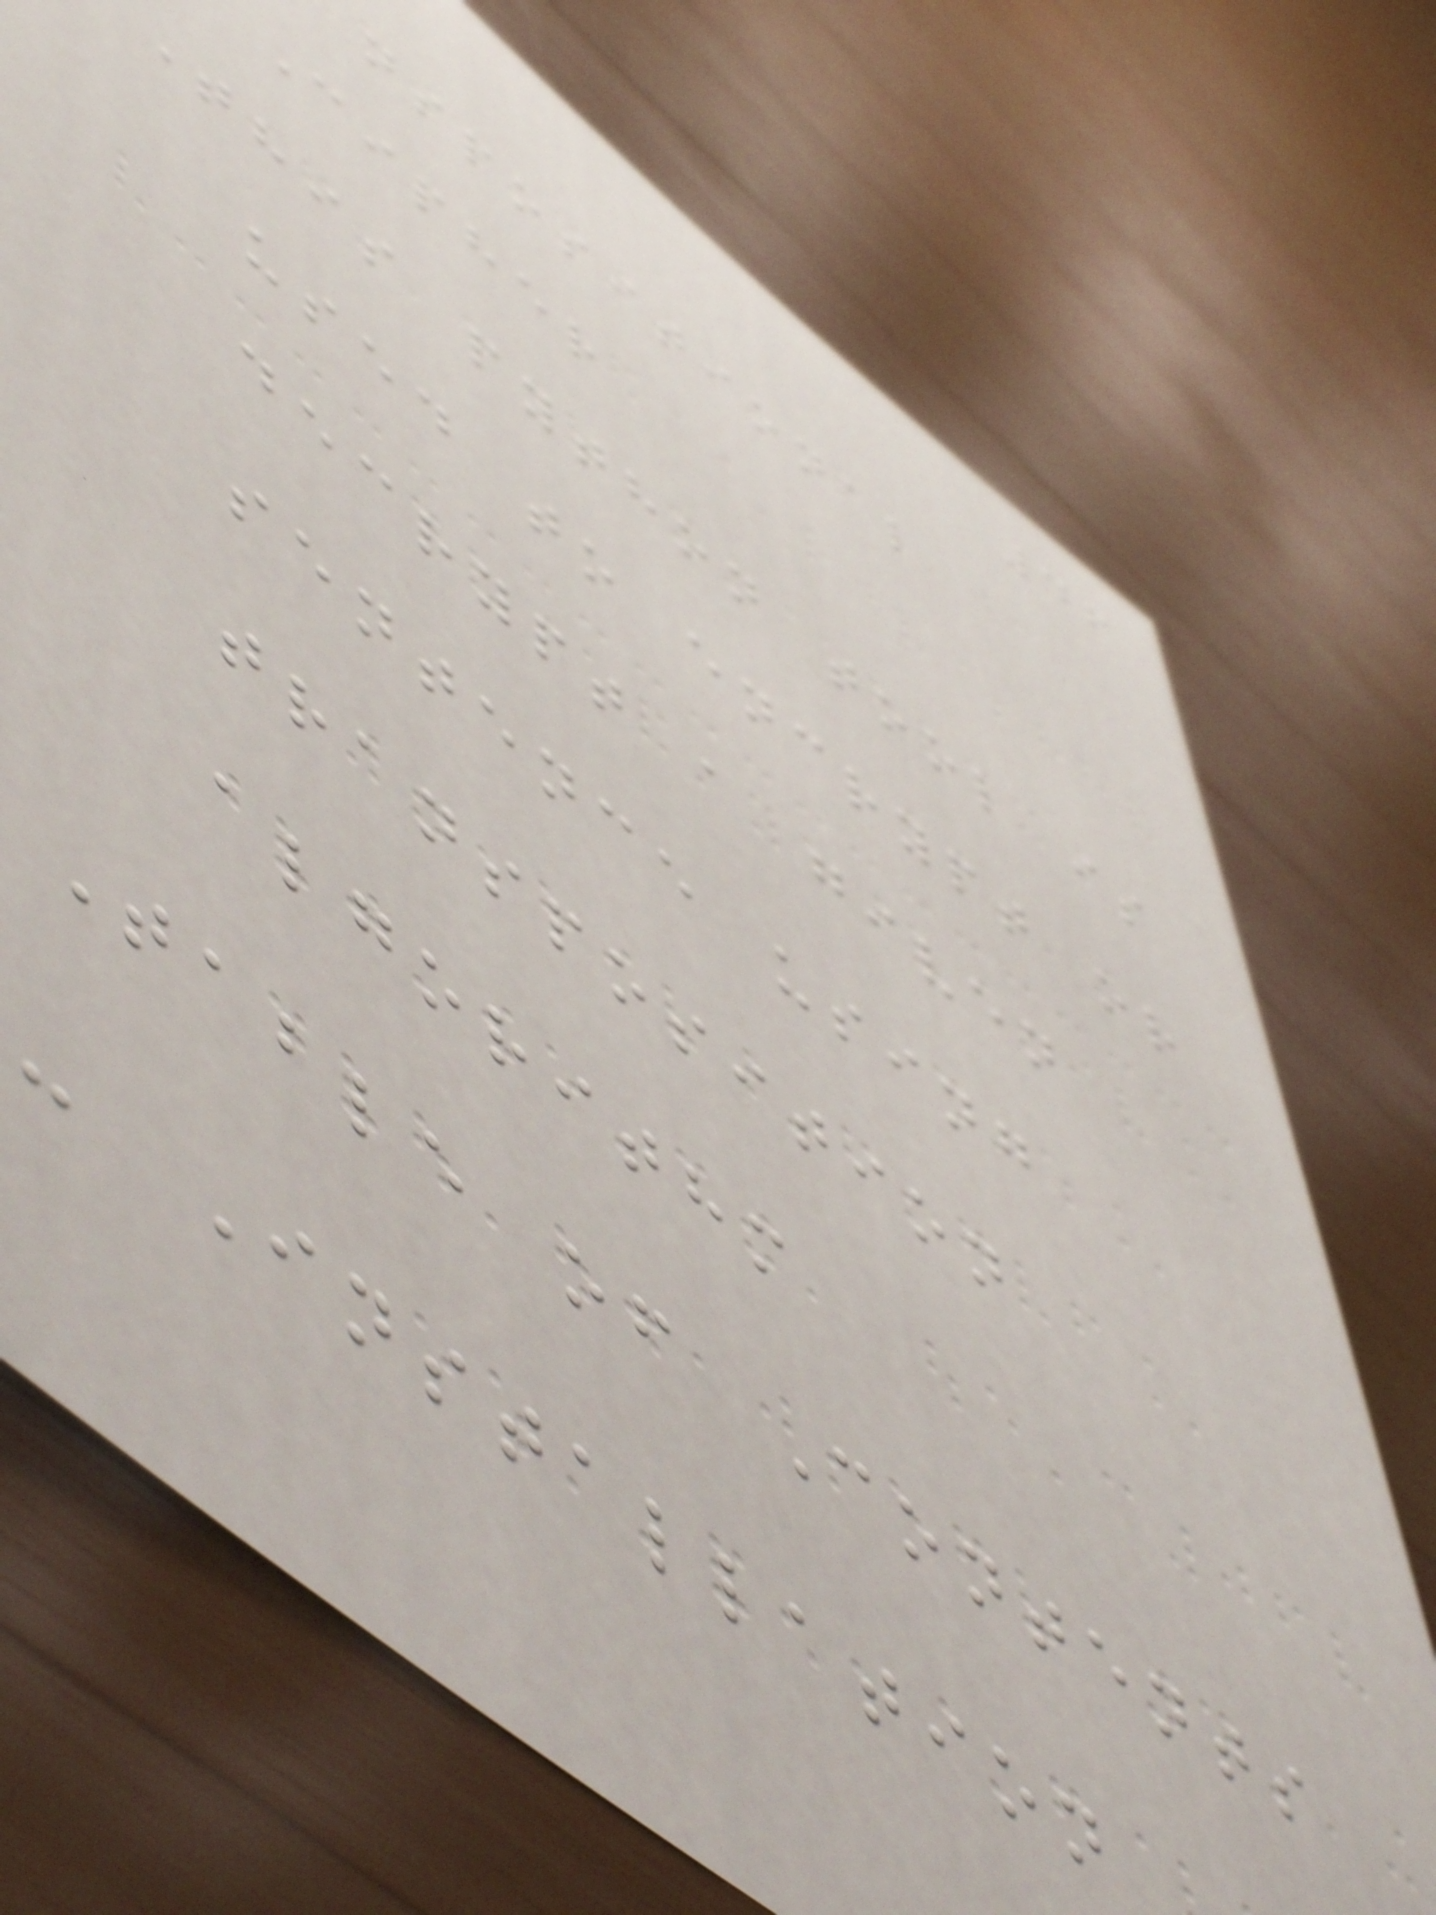46
nspositional
Cipher
This python tool is
used to encrypt or
decrypt a given
sentence using
transposition
algorithm
Table of Contents
- Installation
